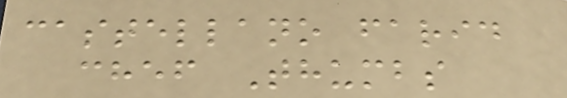castellano farid
chef Thumbs
